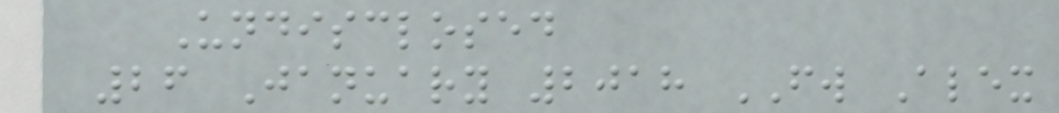Undisclosed
26 January 2018 FW Alex
